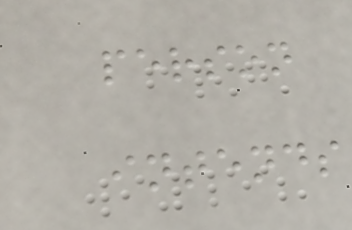person
intends
